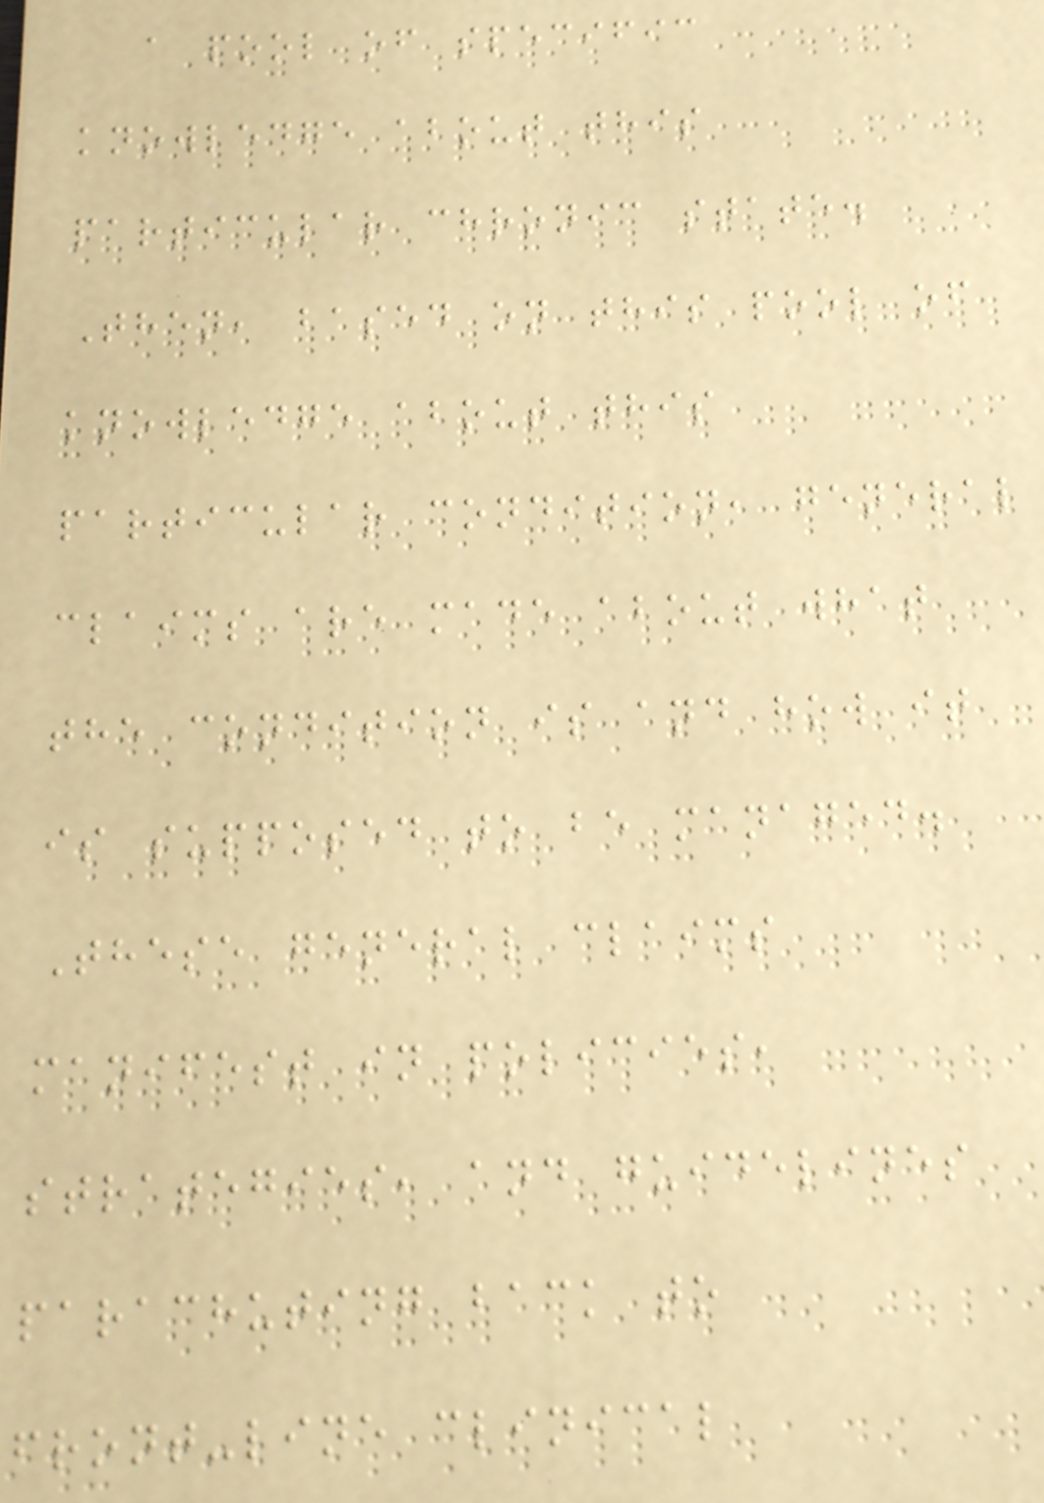a pool of specific
knowledge about this
particular chronic state.
Then, based on this pool of
knowledge about this
particular condition, general
claims are made about what
the condition is and how it
is supposed to be managed.
These general claims
manifest in policies,
strategies, and guidelines
parachuting back to
front-line clinical
